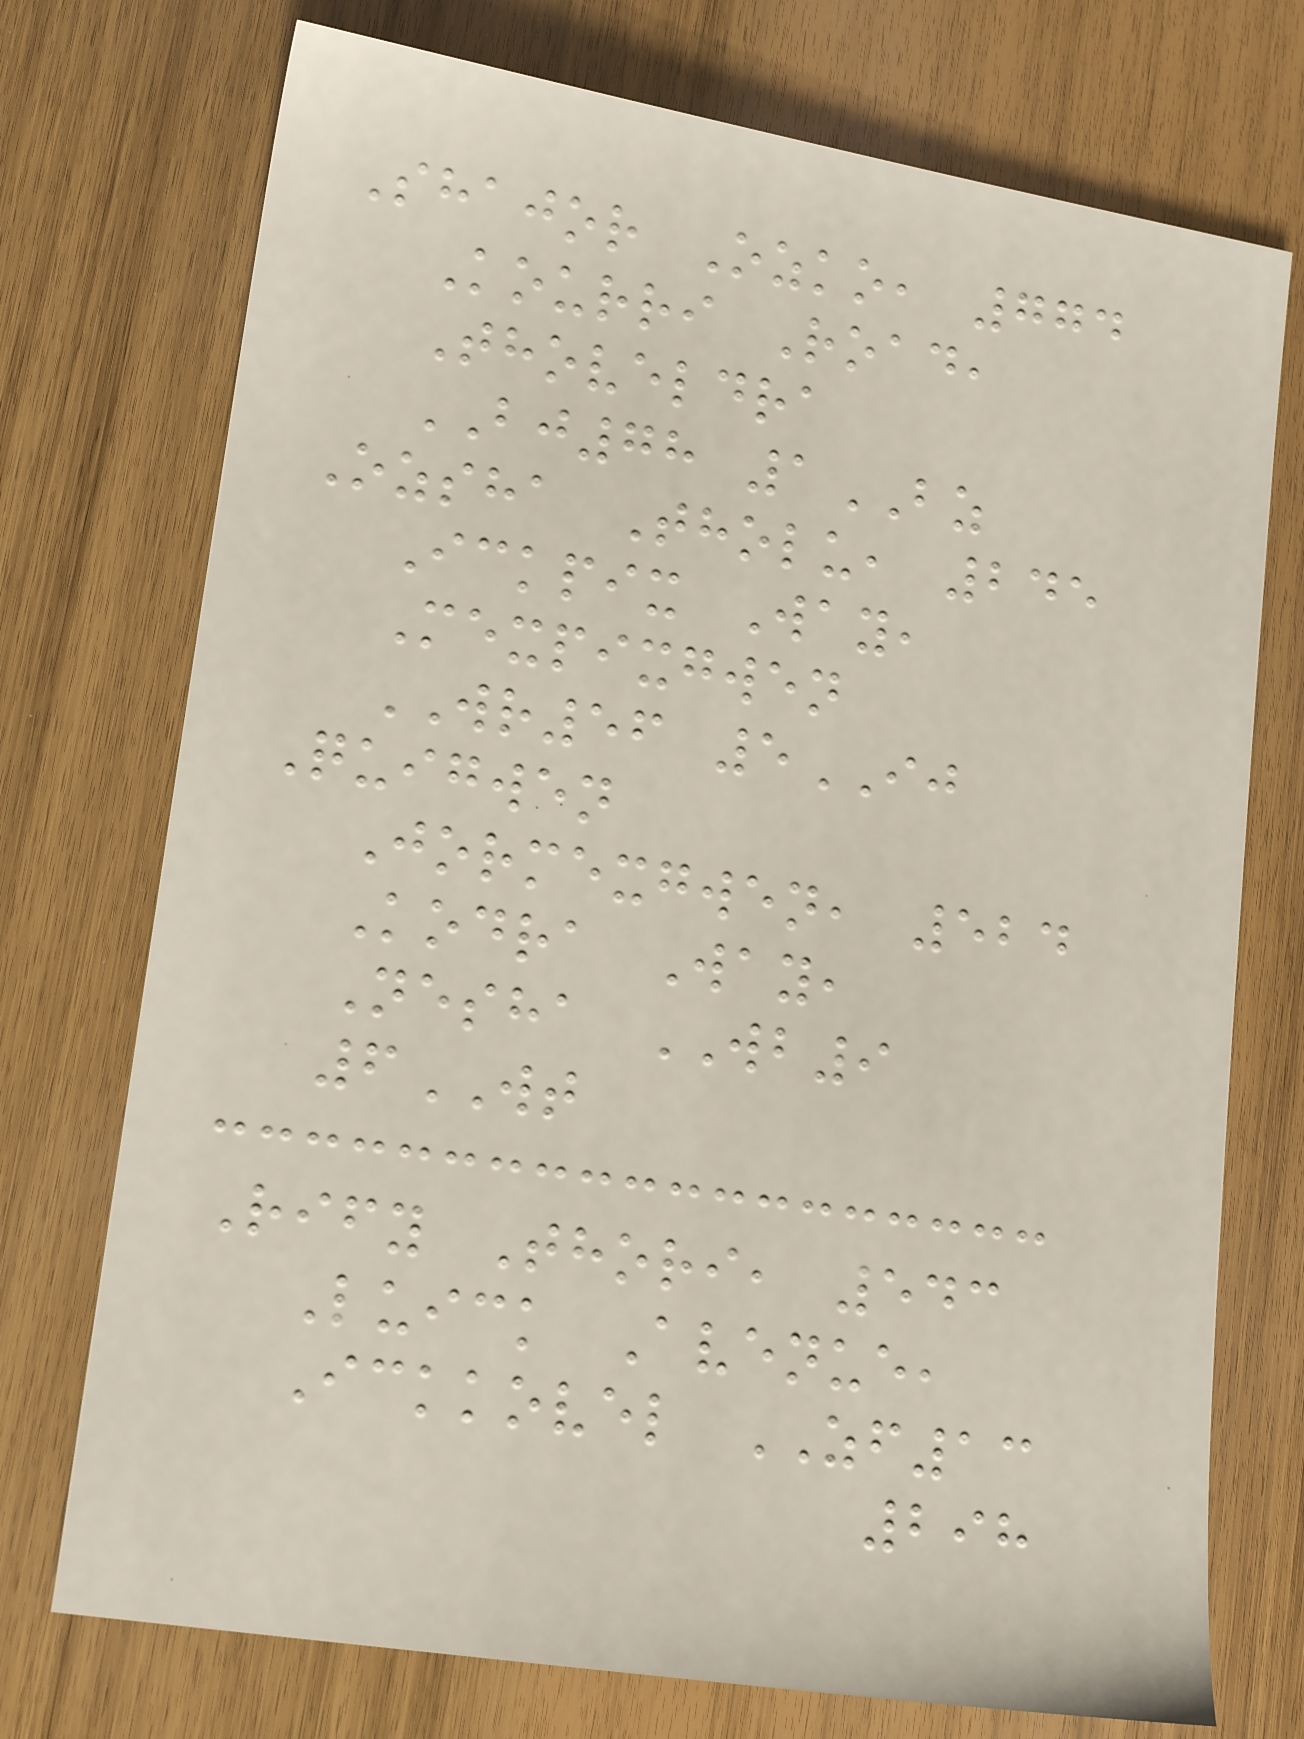Shajor Ozko, 774
Kourri Road,
Thoveldra
BJ78 1BZ
Ozsha Tholu, 245
Ickpix Way,
Mexpixgwen
WR56 5IJ
Quigwen
Jormexgwen, 524
Kodra Way,
Nesha WB9
6WT
Rify Thori, 543
Luick Avenue,
Ickkovel ZF13
298
